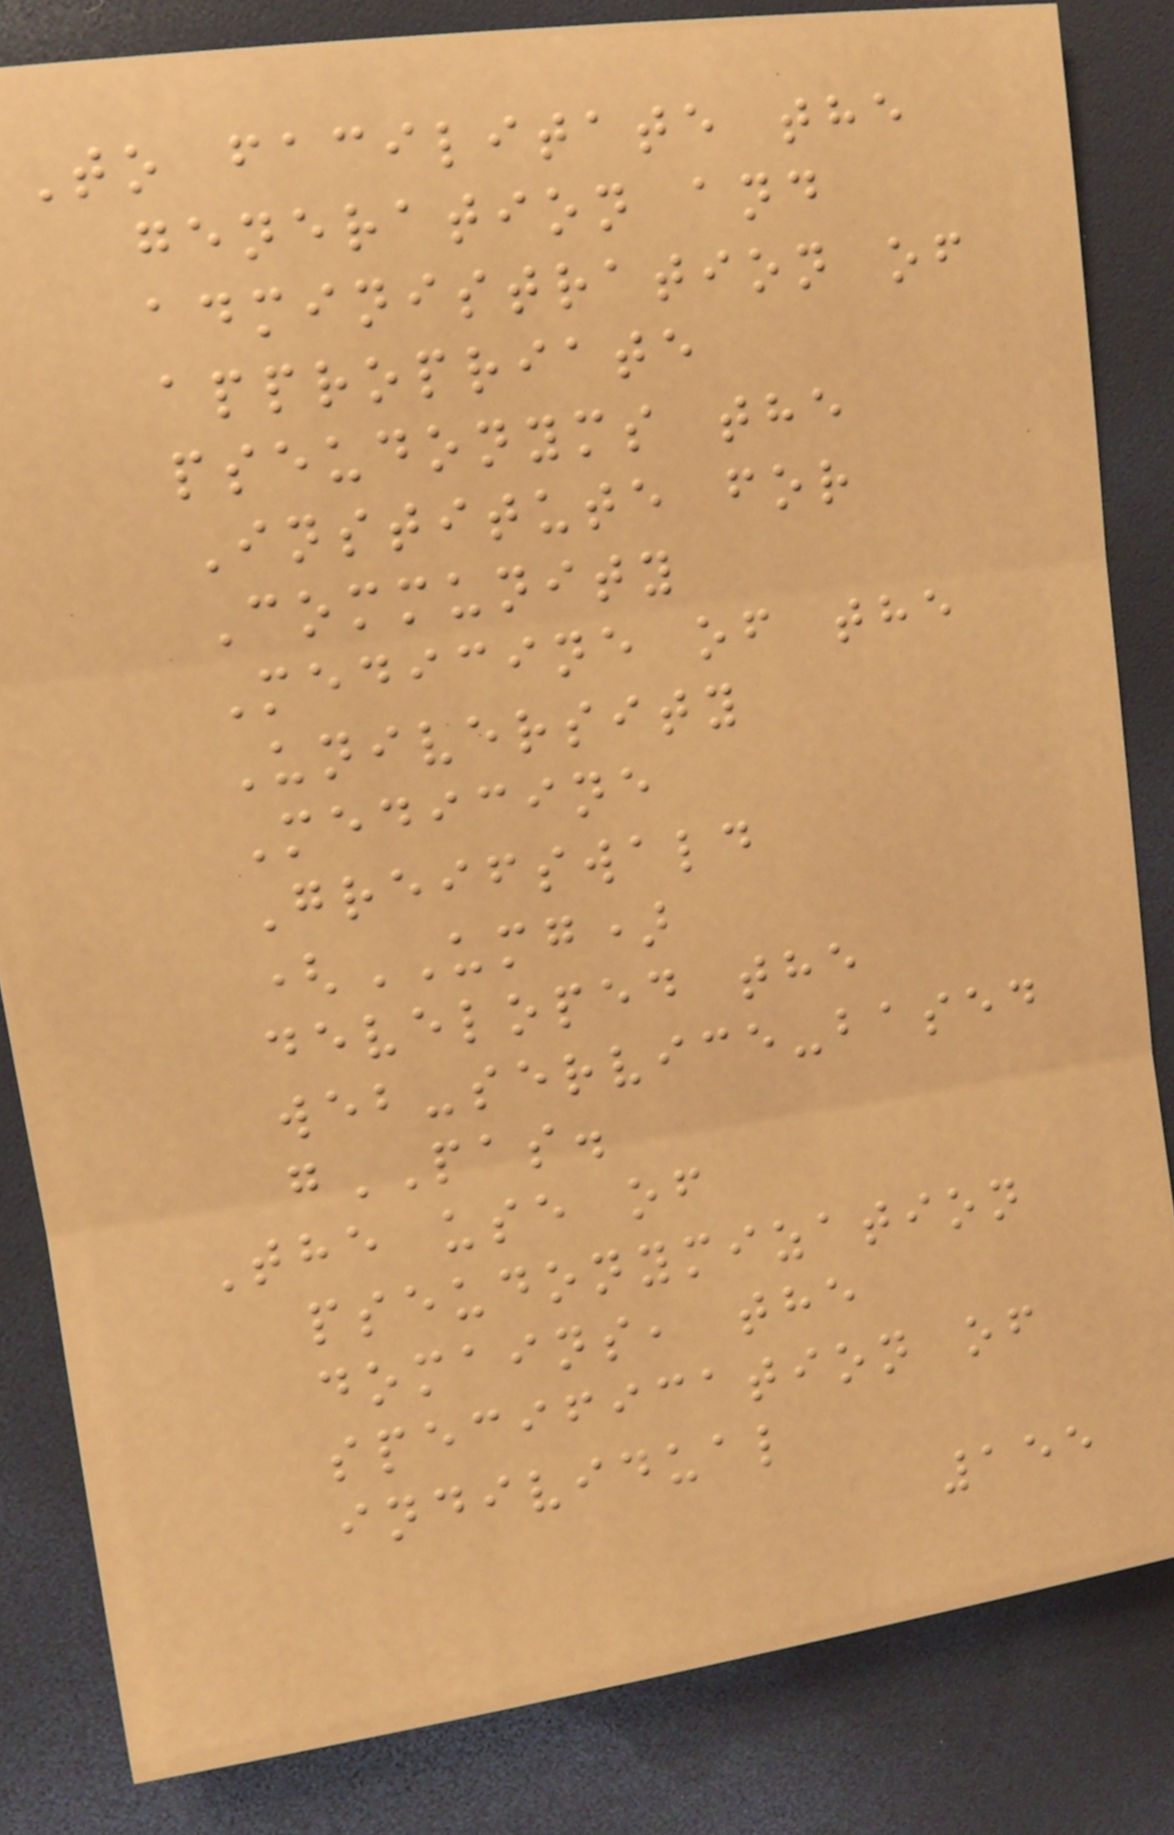To facilitate the
generation and
administration of
appropriate
pseudonyms the
Institute for
Community
Medicine of the
University
Medicine
Greifswald
(UMG)
developed the
web-service-based
gPAS.
The use of
pseudonymization
domains, the
specification of
individual
155
